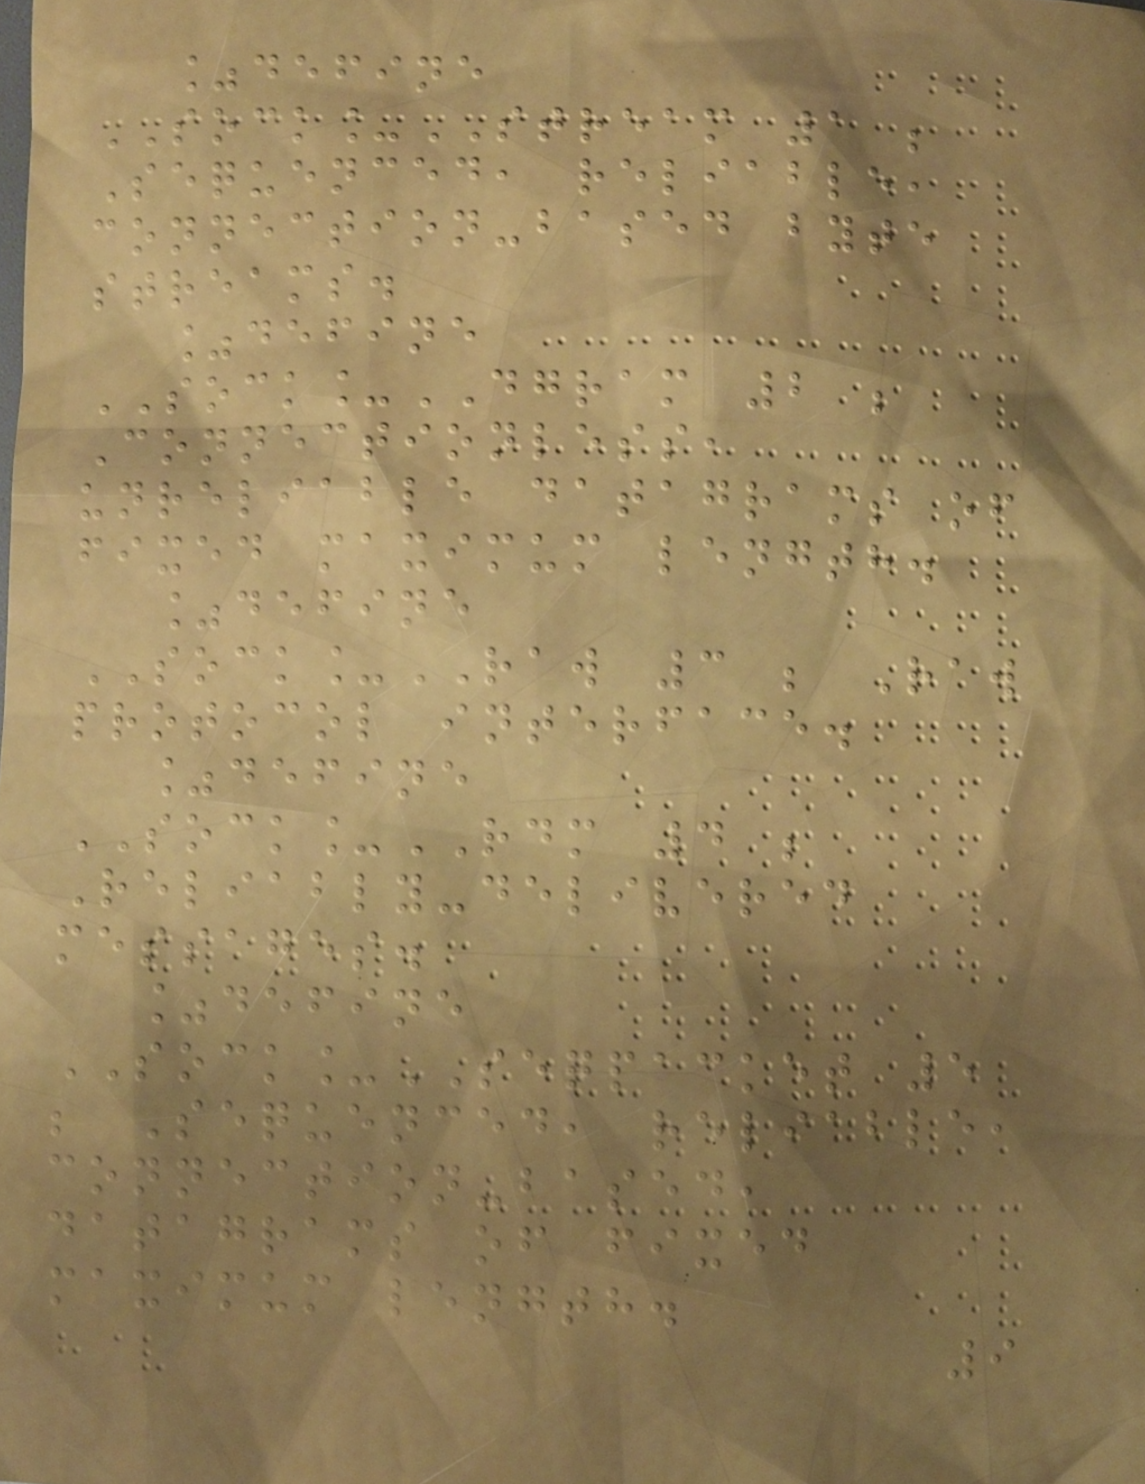%define
SOCK_STREAM 1 ;
Sequenced, reliable,
connection-based byte
streams.
%define
SOCK_DGRAM 2 ;
Connectionless,
unreliable datagrams of
fixed maximum length.
%define
SOCK_RAW 3 ; Raw
protocol interface.
%define
SOCK_RDM 4 ;
Reliably-delivered
messages.
%define
SOCK_SEQPACKET 5
; Sequenced, reliable,
connection-based,
datagrams of fixed
maximum length.
9
